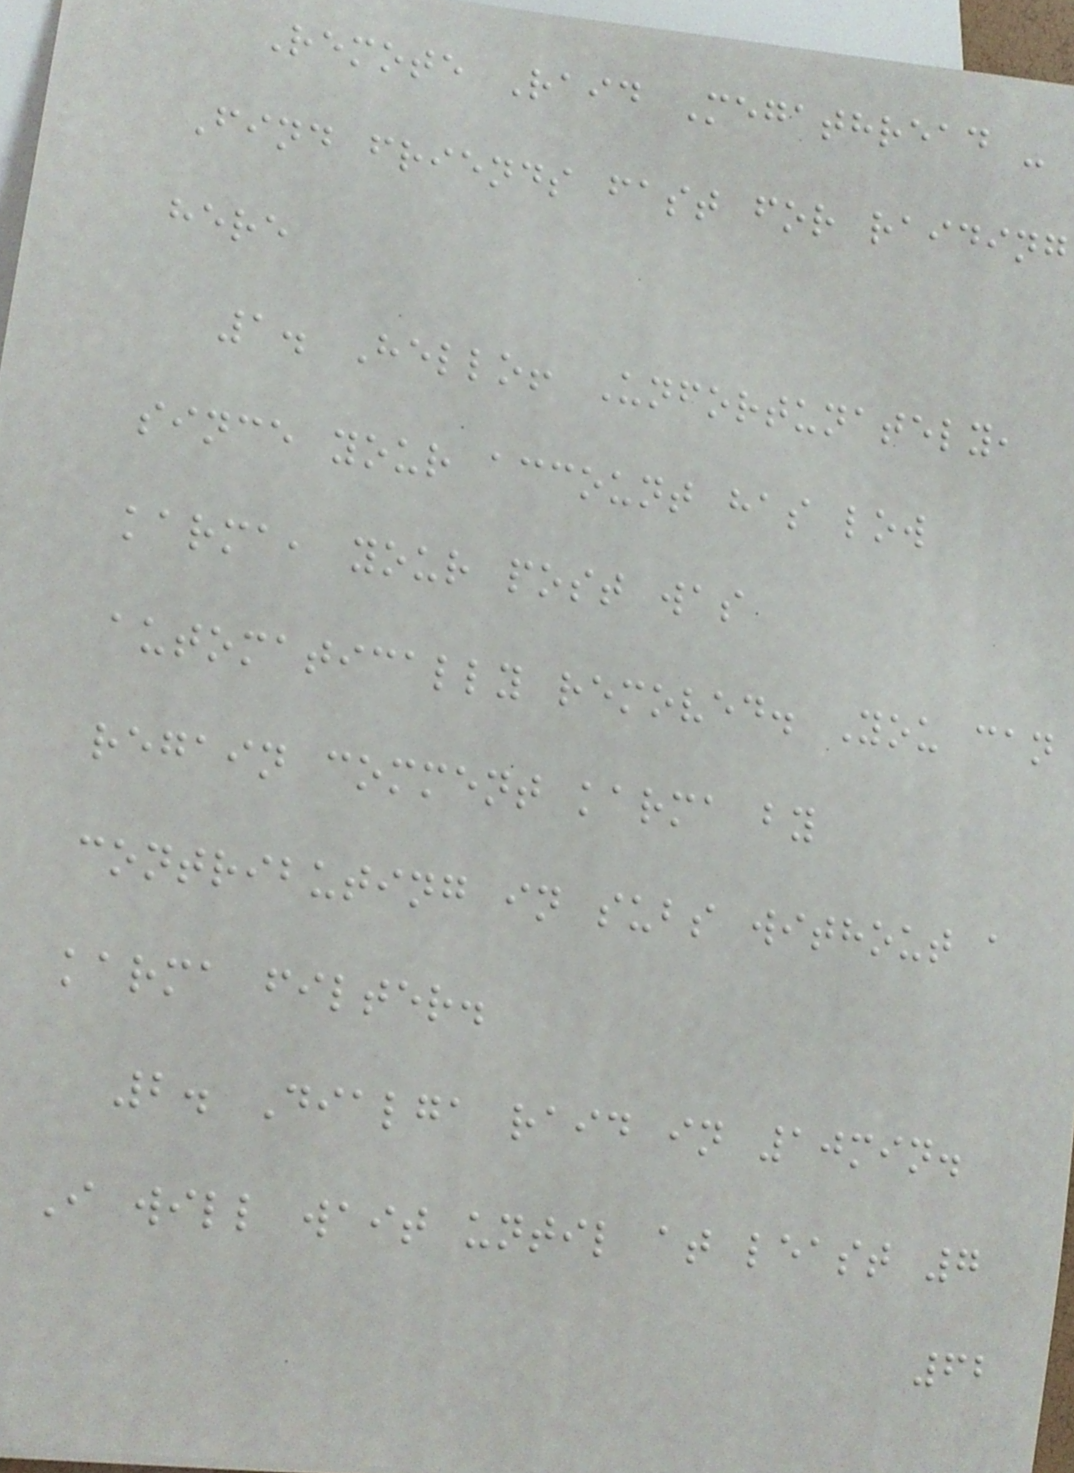Remote Raid Megathread -
Find friends fast for raiding
here
1. Hello! Unfortunately,
since your account has low
karma, your post was
automatically removed. You can
regain comment karma by
contributing in subs without a
karma filter.
2. Dialga raid in 10min.
I will wait until at least 7
62
